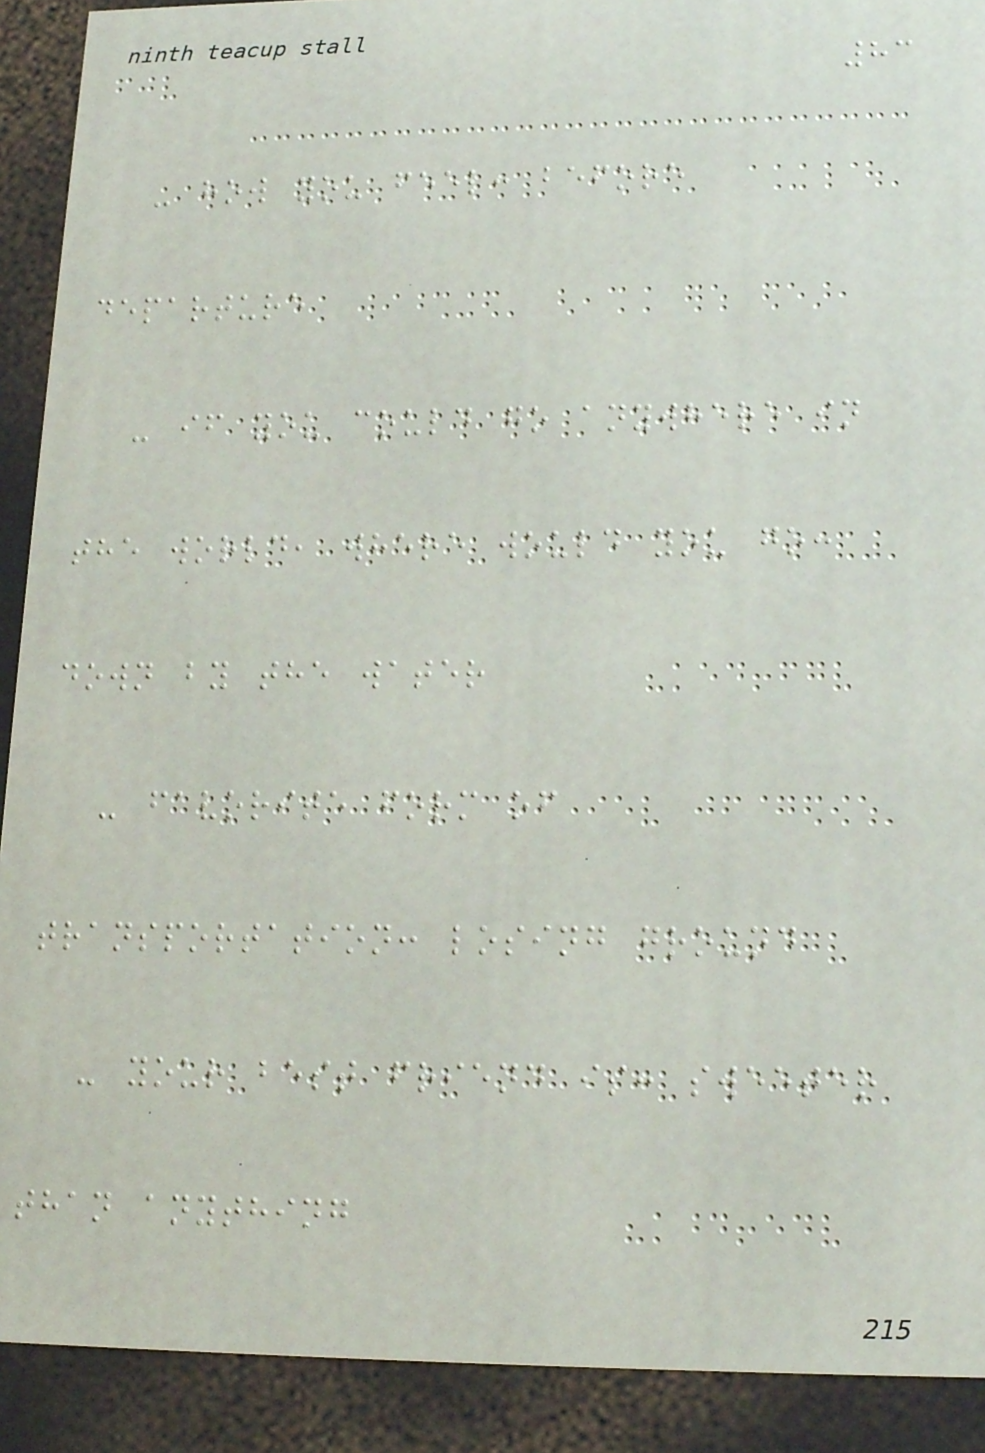83
- how you feel: before
departure
- if you could go anywhere in
the world, where would you go:
down by the water
- favorite form of
transportation: losing ground
- your best friend is: sweeter
than anything
